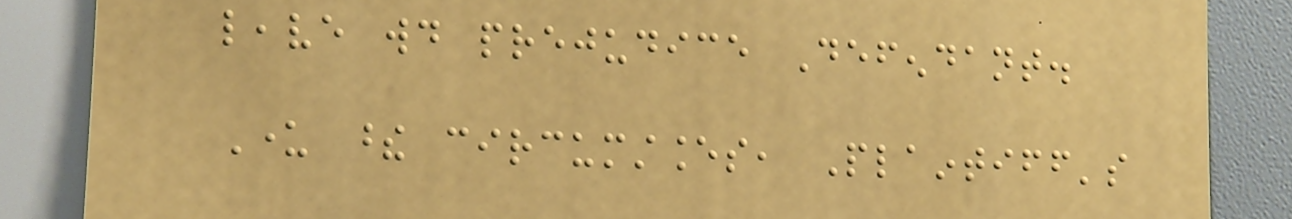leave would prejudice Defendant.
Under these circumstances, Plaintiff's
